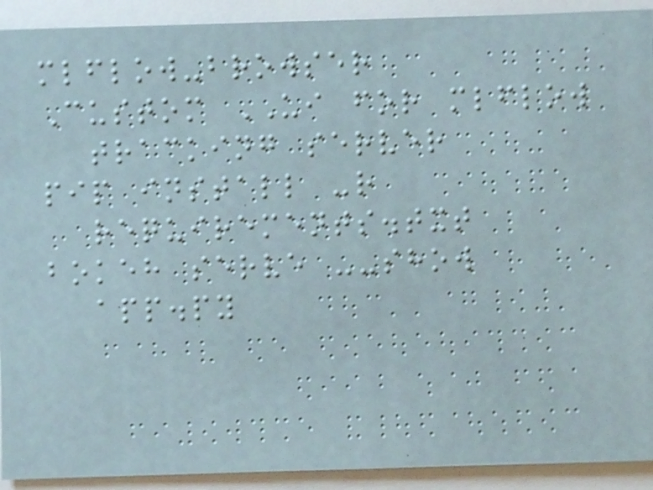mlflow-browser
Custom UI for mlflow
tracking server
pip install -r
requirements.txt
bokeh serve --show
app.py
